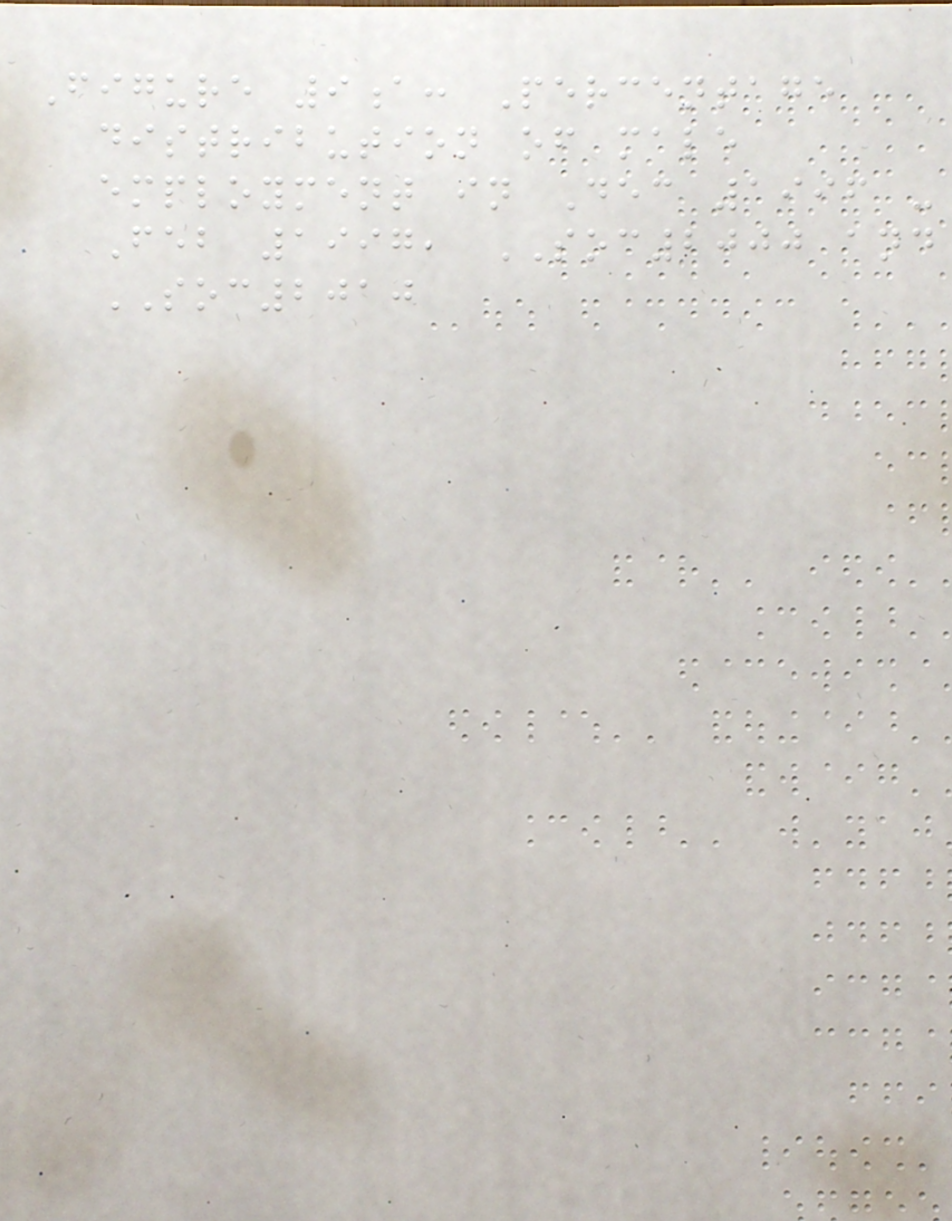Figure 9a: Percentage
distribution of male
employment in Dec 1996 -
Feb 1997, SOC2000 and
SOC2010
